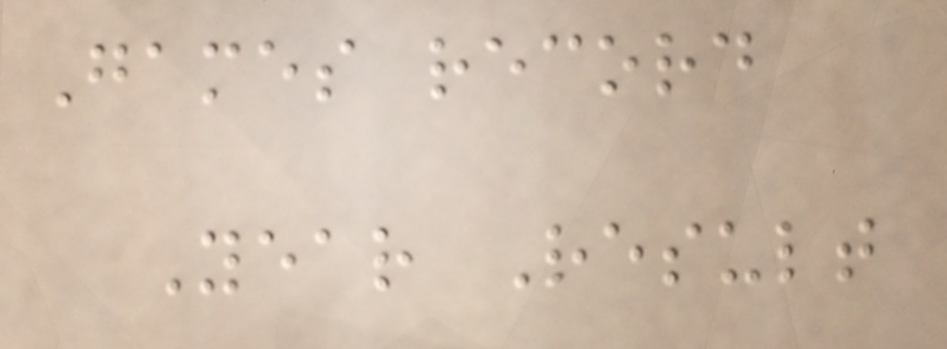Games record
Year Result
